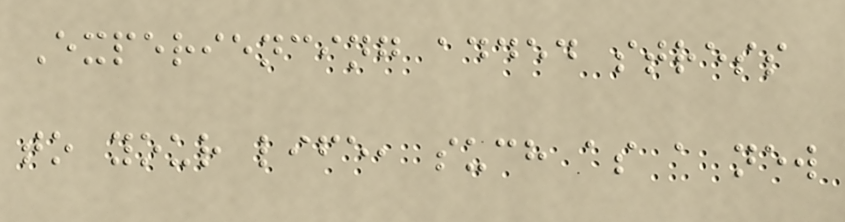Experiencing added stress
to your life, such as a new
